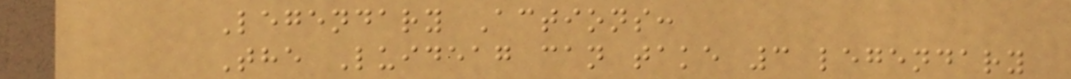Legendary Actions:
The Luideag can take 3 legendary
